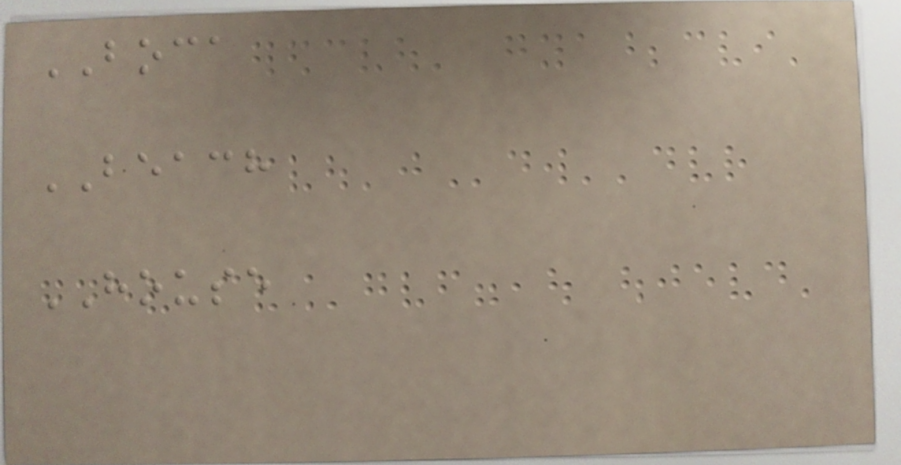BOCA
BEACH
HOUSE
